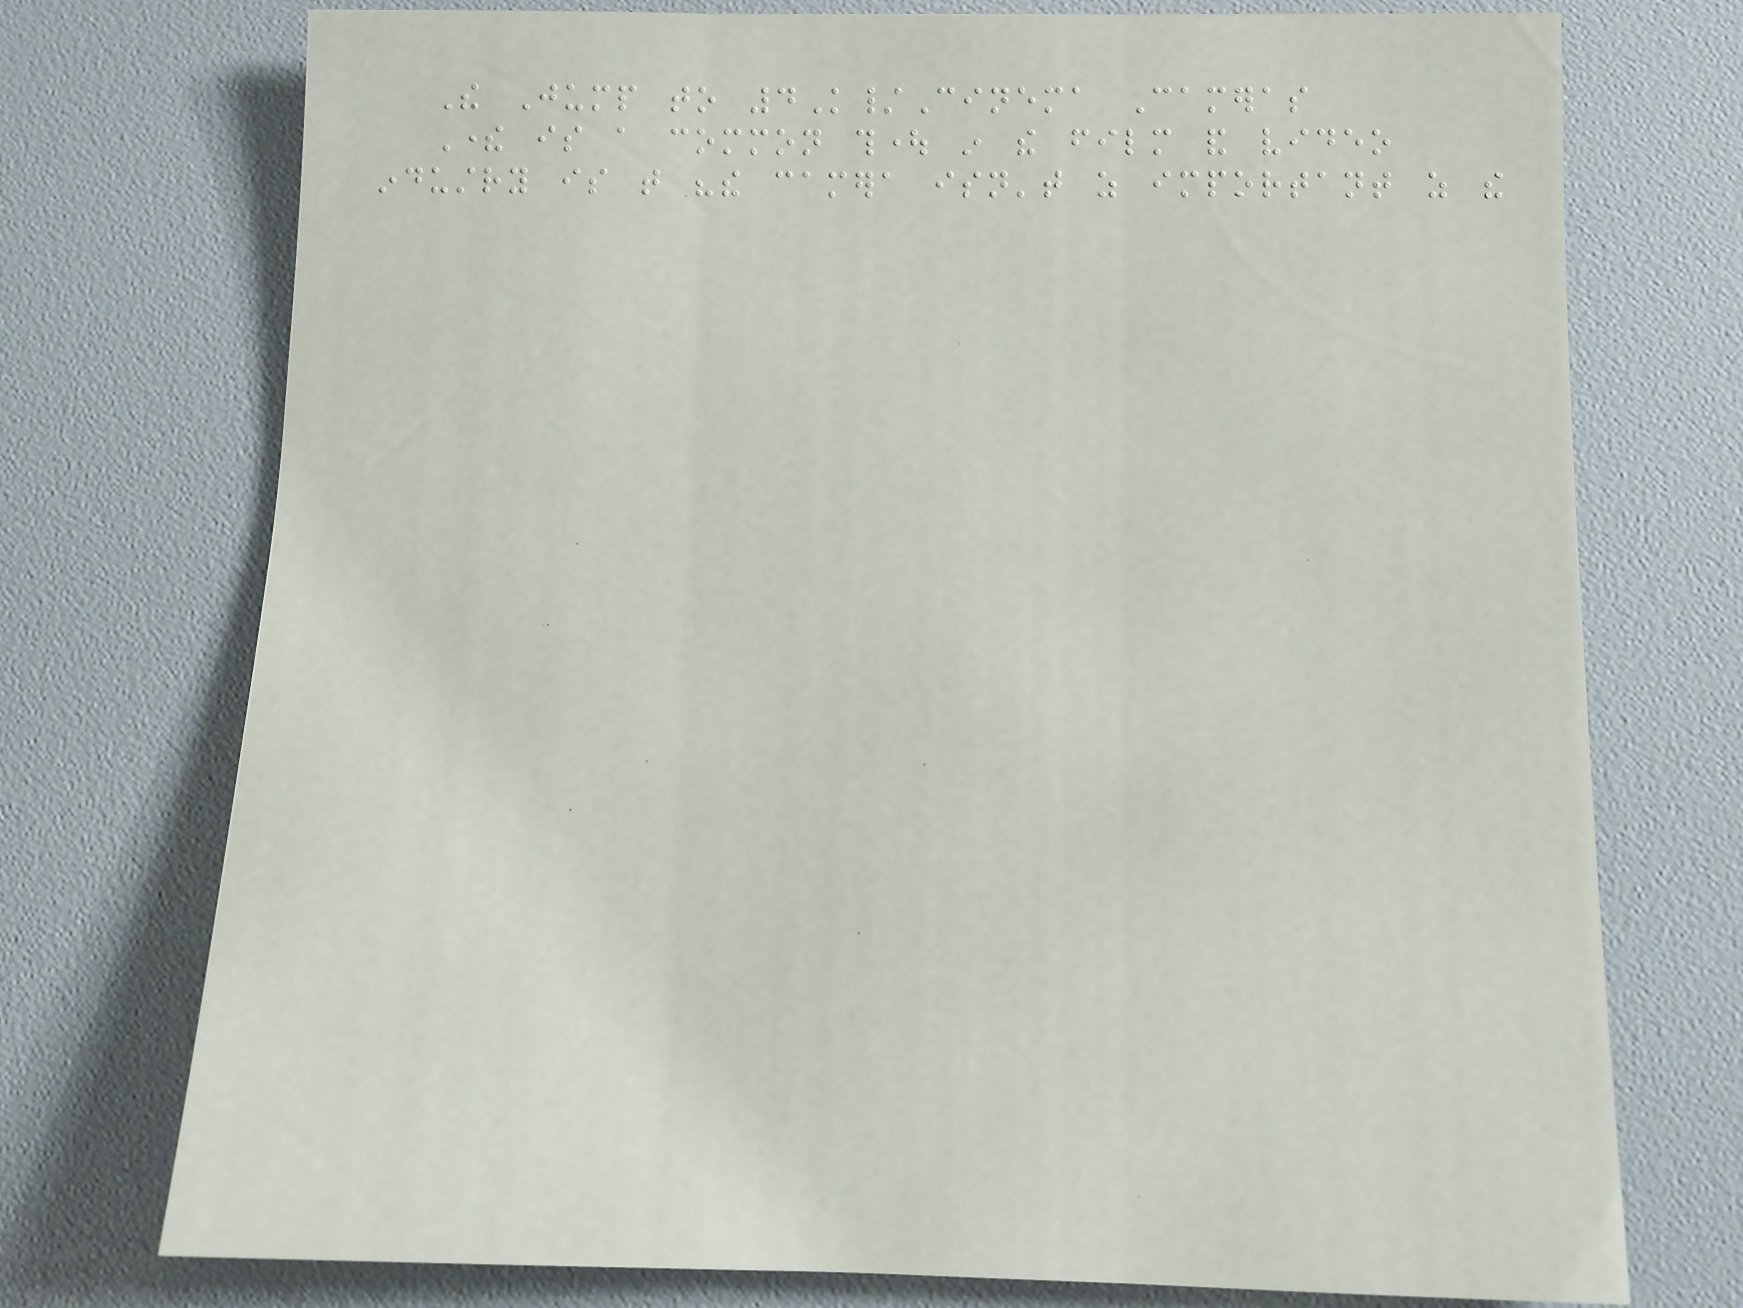The Jump to 4K/Cinema Cameras
There is a common thought in the film and video
industry is that "the camera isn't as important as the
